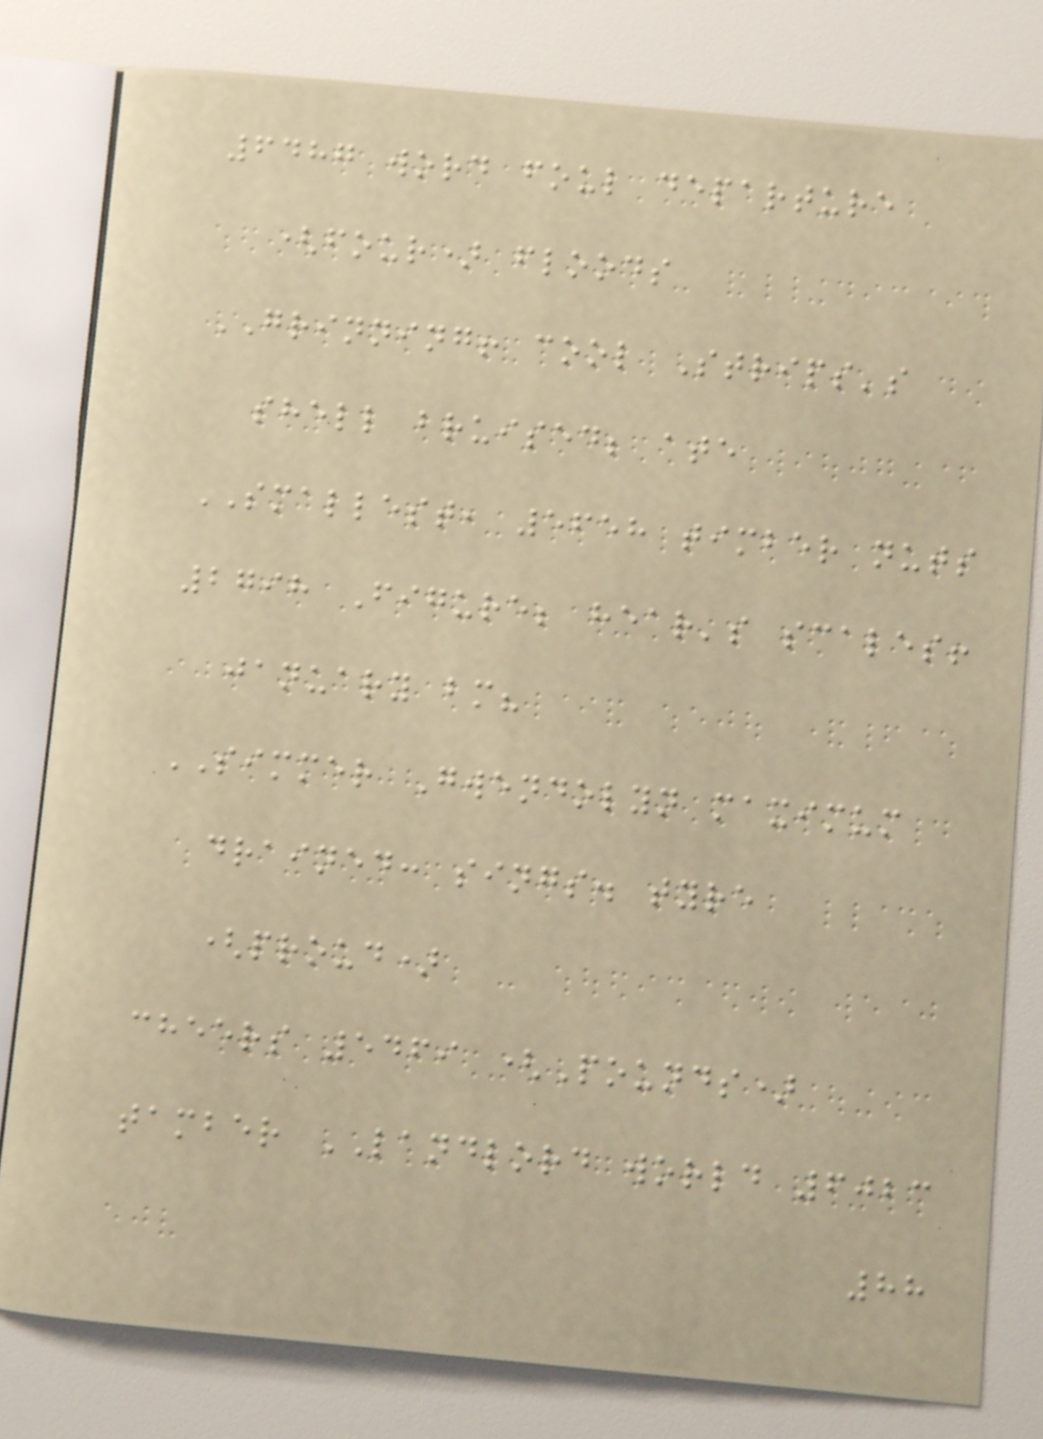6487 word foul departure
(four) floods
GRINNING! cool Strips's
shell bruised; ate
SMALLEST, 5658 timber nuts
2798 Figure; hear's scales!
january bm?
SIMMER Gwendolyn maximum
drained: sings. tyre
(proud)
cheers 5469 (Pounds)
tamber LANDLORD world 6023
88
